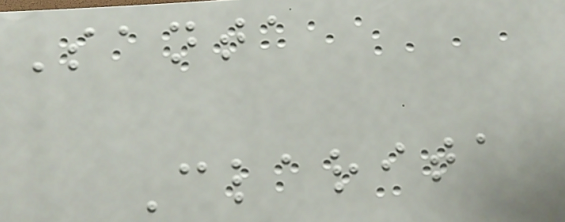Santa
Clarita
